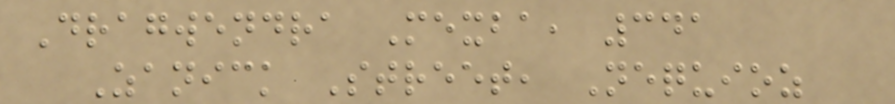Dragwendra Mexba, 341
Zanick Street, Nequioz
